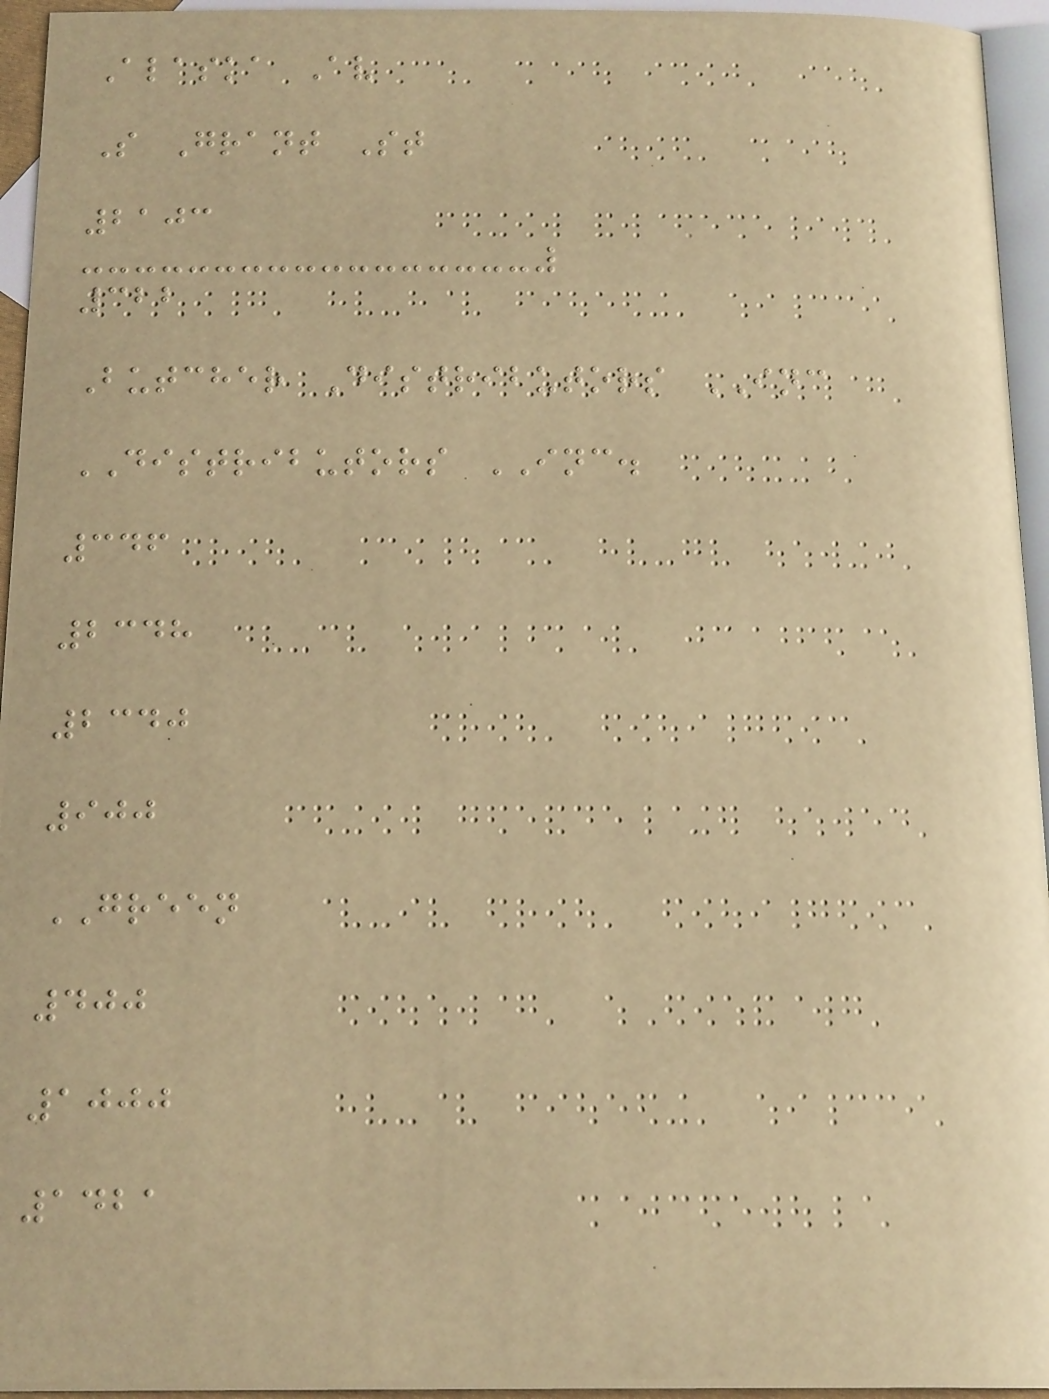Alaska Av
S Grant St
2103
322
Butcher Distributors INC
DISTRIBUTORS INC.
346
2348
2340
900
GREEN
400
1000
1421
